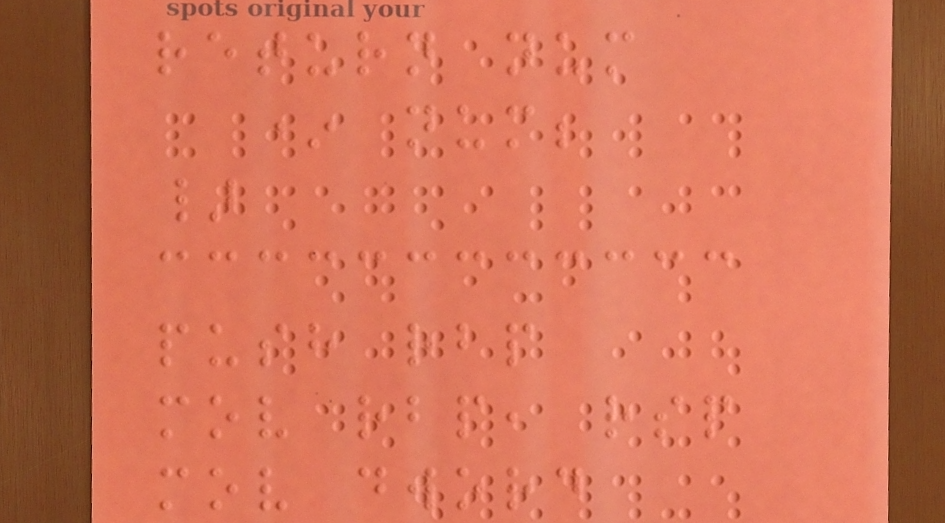return num
* num;
}
push rbp
mov rbp, rsp
mov dword
